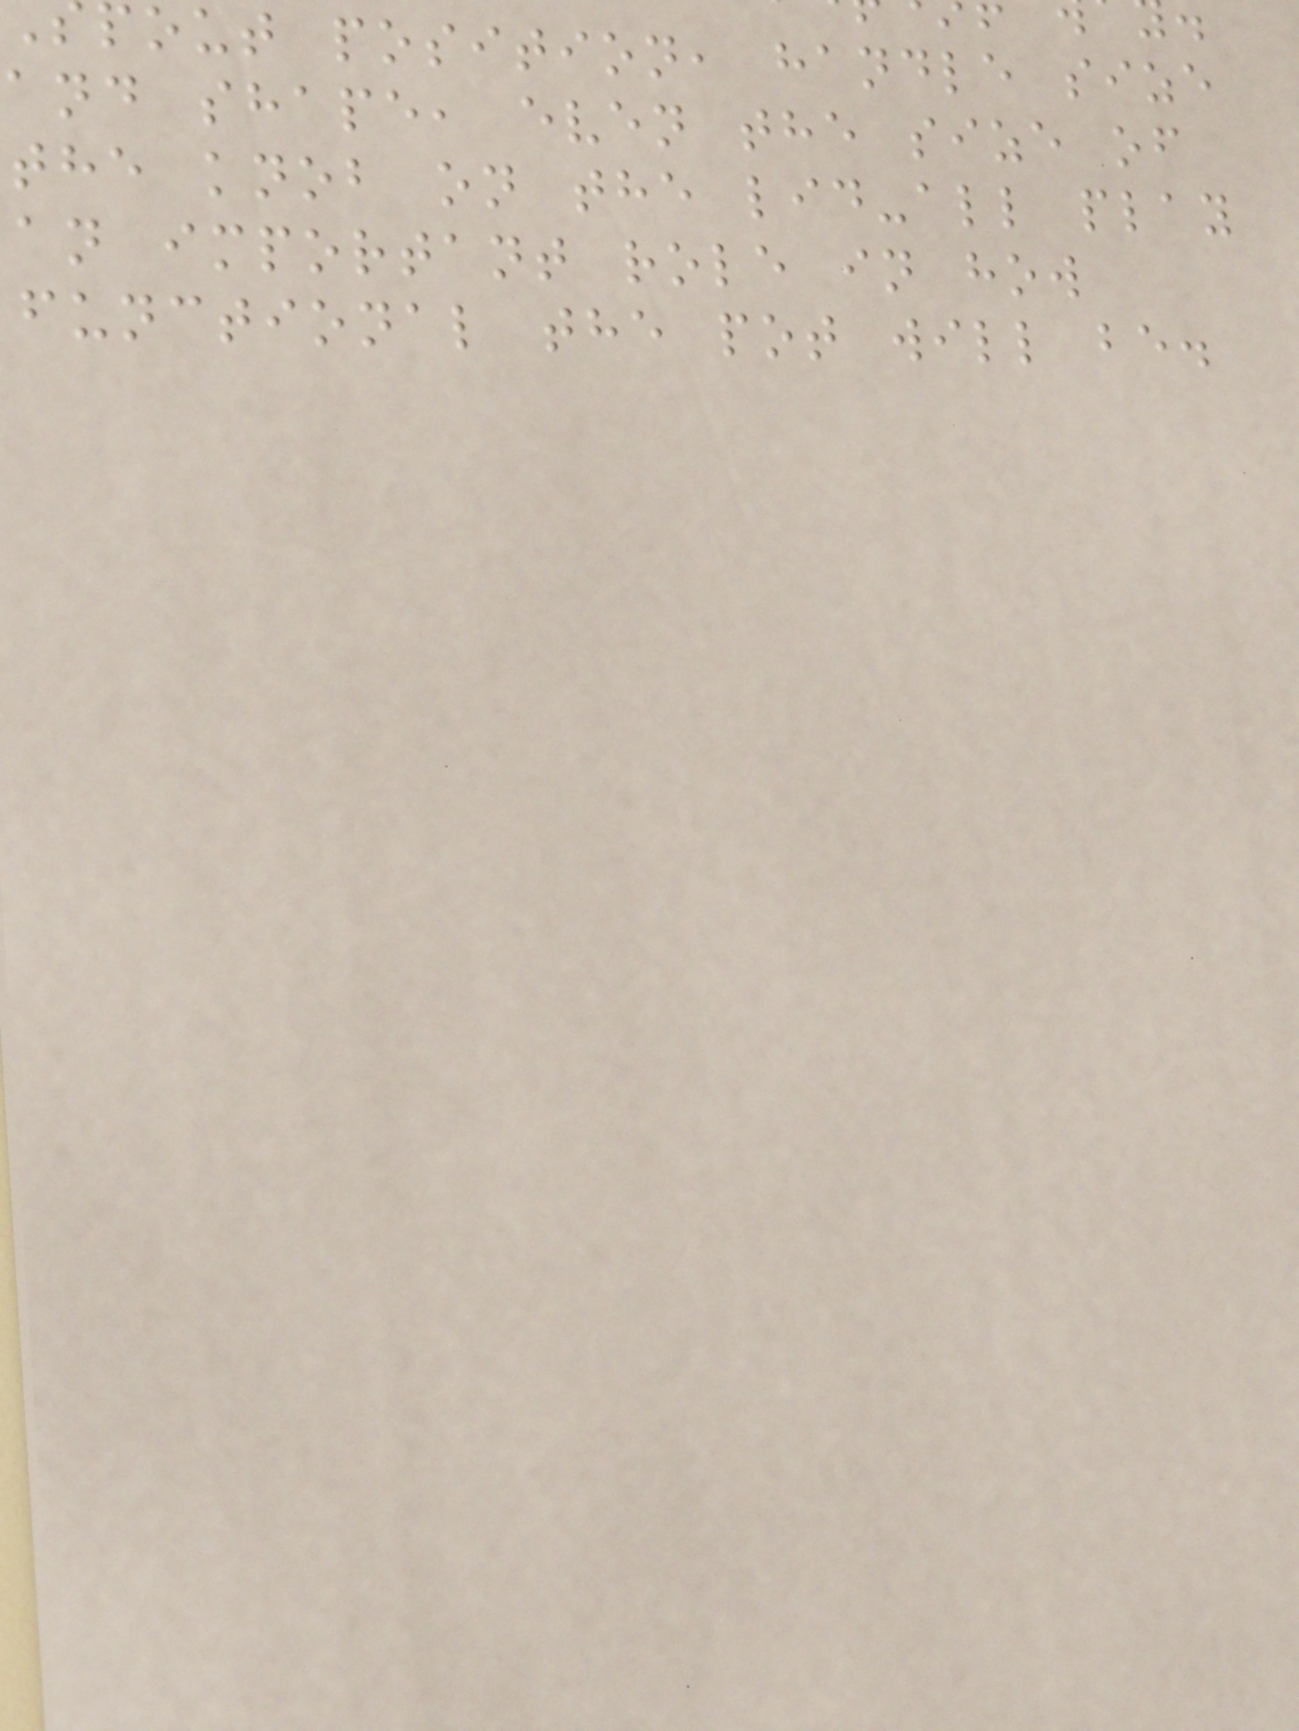pout position, handle size
and shape, even the size of
the knob on the lid-all play
an important role in how
functional the pot will be.
